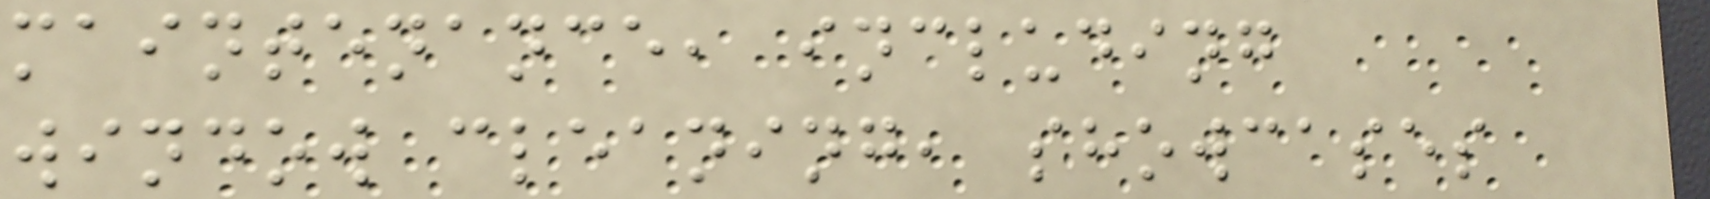maintenance, including
window cleaning, showcases
